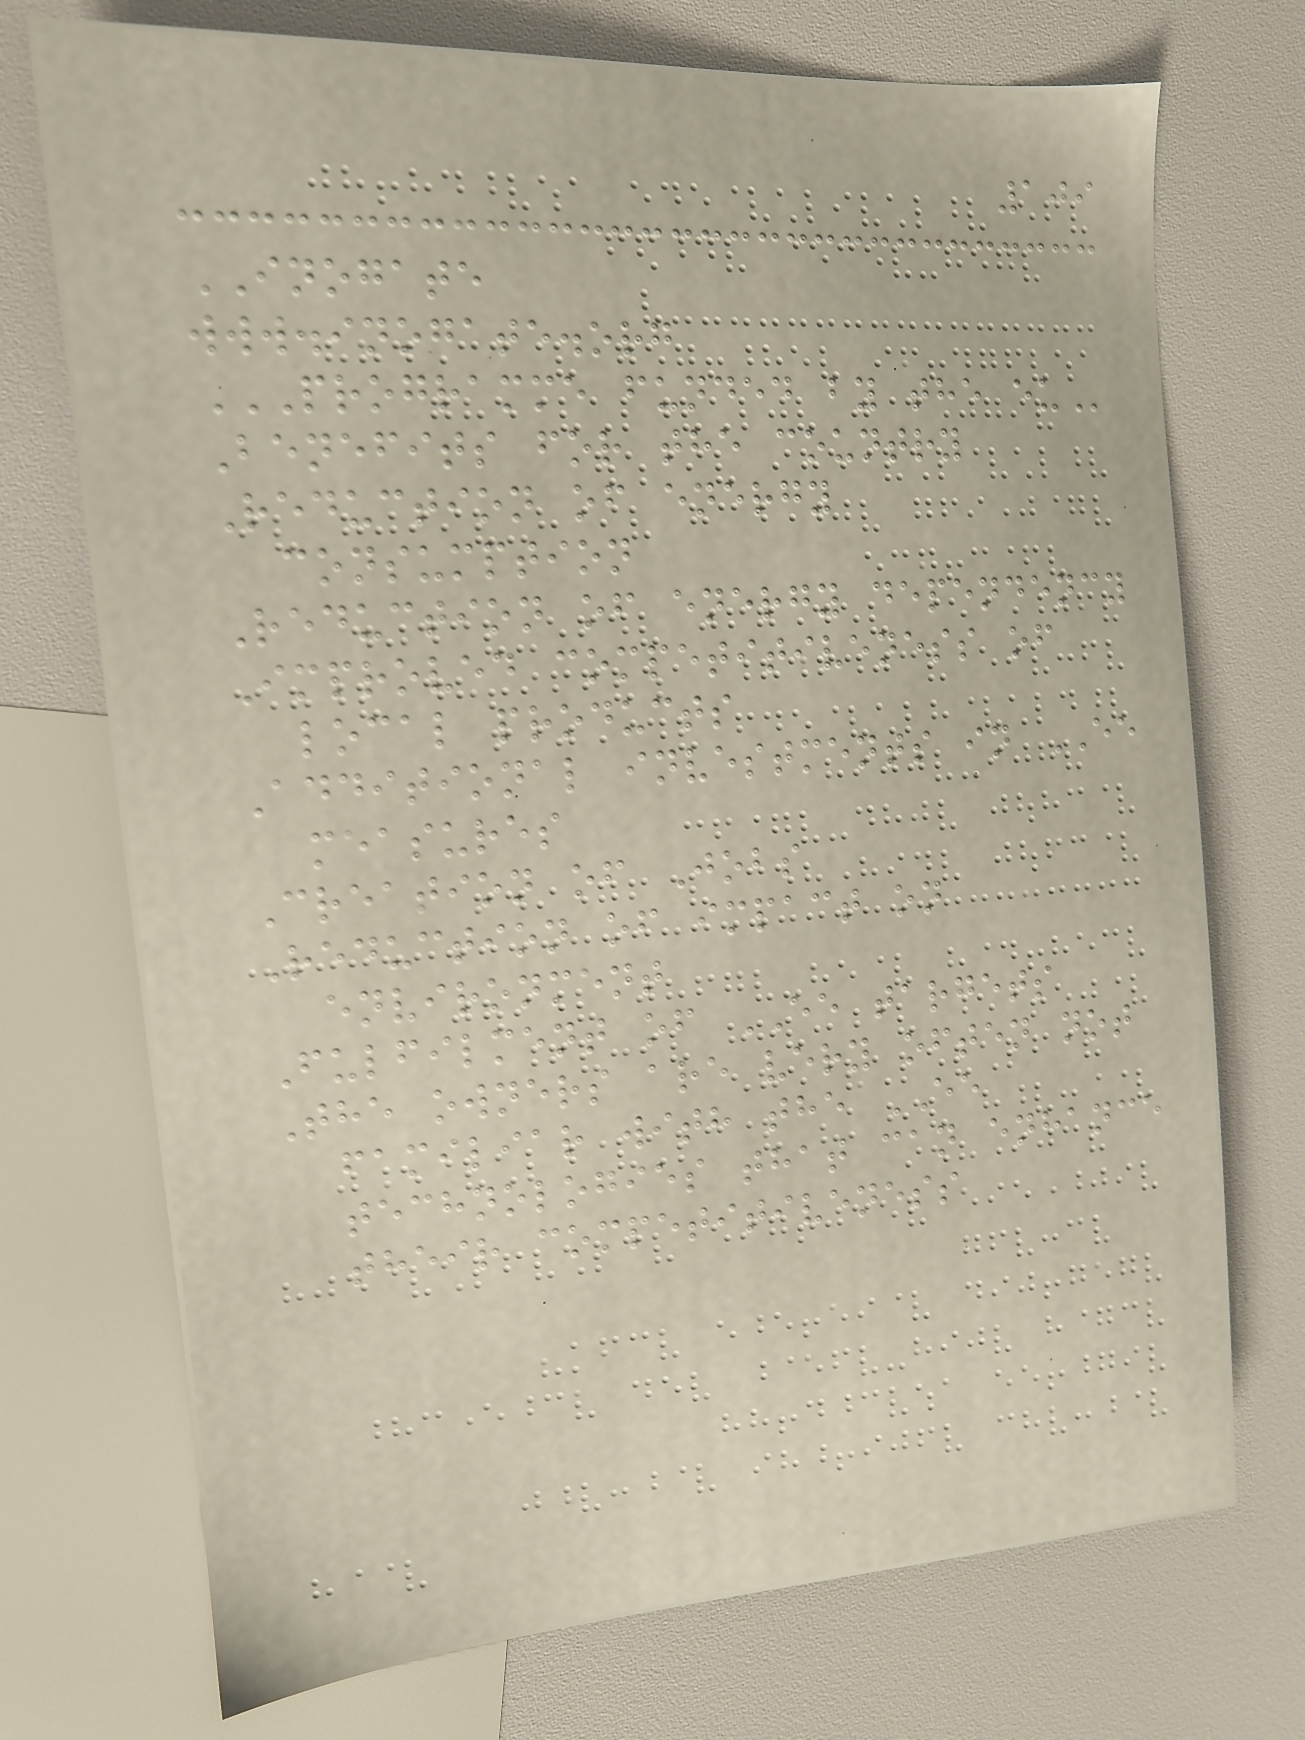109
INOGATE
www.inogate.org
PROGRAMME FUNDED BY THE EU
Benefits for the country
Reduction of energy
consumption
Reduction of energy dependency
Improved competitiveness of
local products
Additional investments in EE
measures
Creation of Jobs
Reduction of impact on
environment
Fulfilment of EE targets
The owners are very often not
familiar with the EE
technologies that can enhance
their competitiveness
